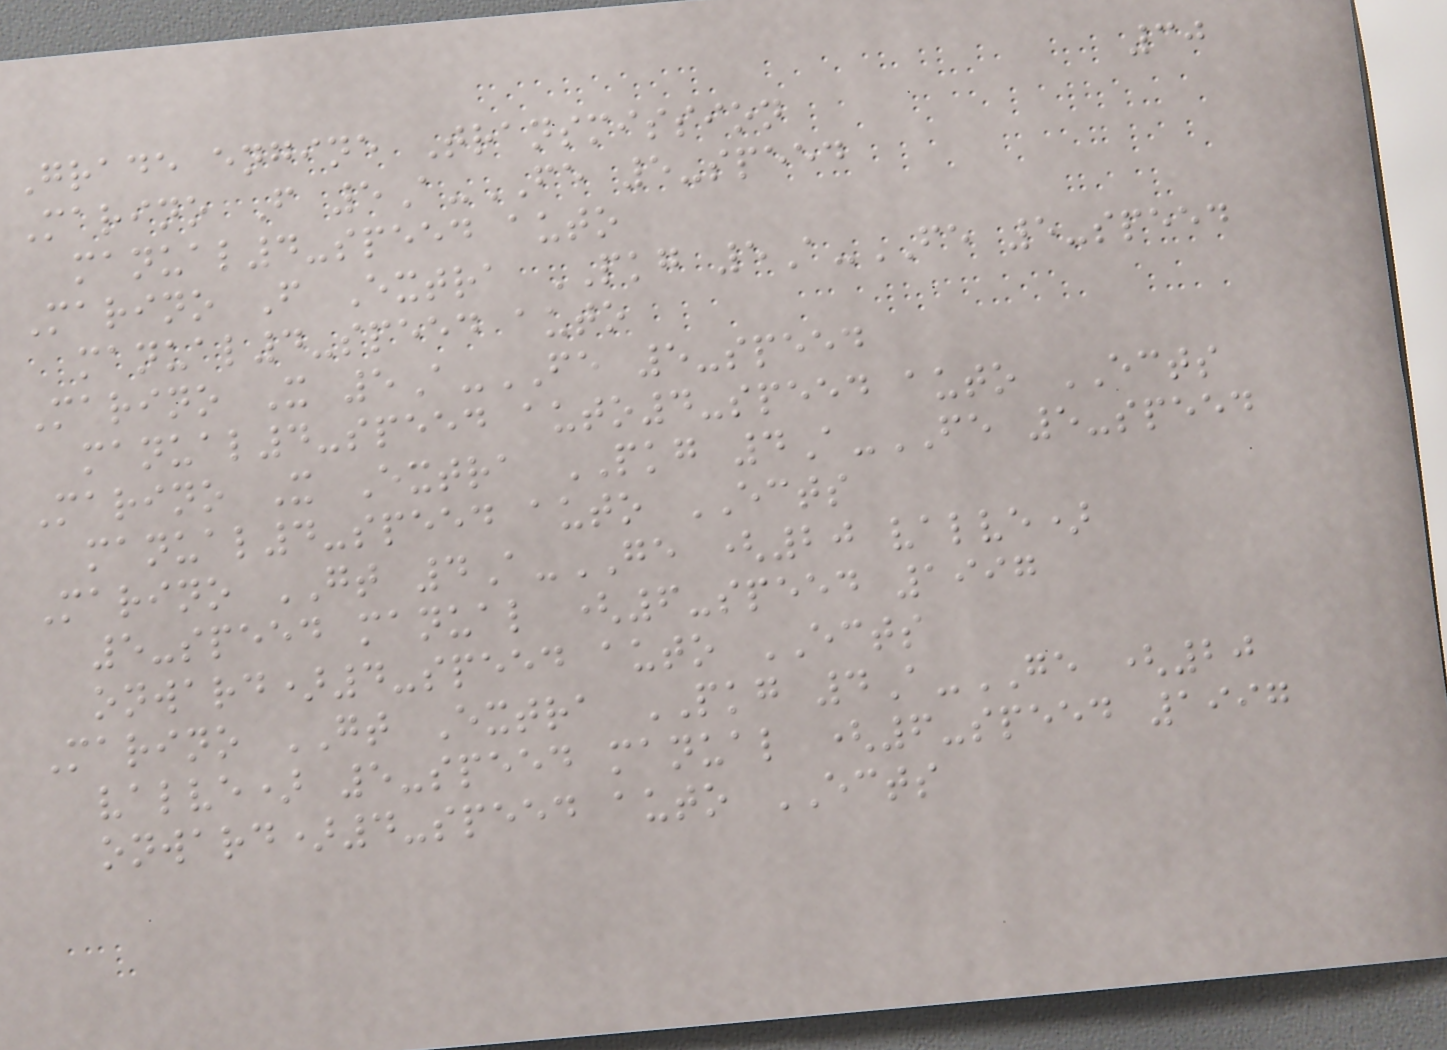30
Grade engine Transmission
Marino F 5A-FE 5-speed
manual4-speed auto
Marino F Extra PKG 5A-FE 5-speed
manual4-speed auto
Marino X 5A-FE 5-speed
manual4-speed auto4-speed auto ECTS
Marino X Extra PKG 4A-FE 5-speed
manual4-speed auto ECTS
Marino GT 4A-GE (20 valve)
5-speed manual (6-speed 1997
onward)4-speed auto ECTS
Marino GT Extra PKG 4A-GE (20
valve) 5-speed manual (6-speed 1997
onward)4-speed auto ECTS
